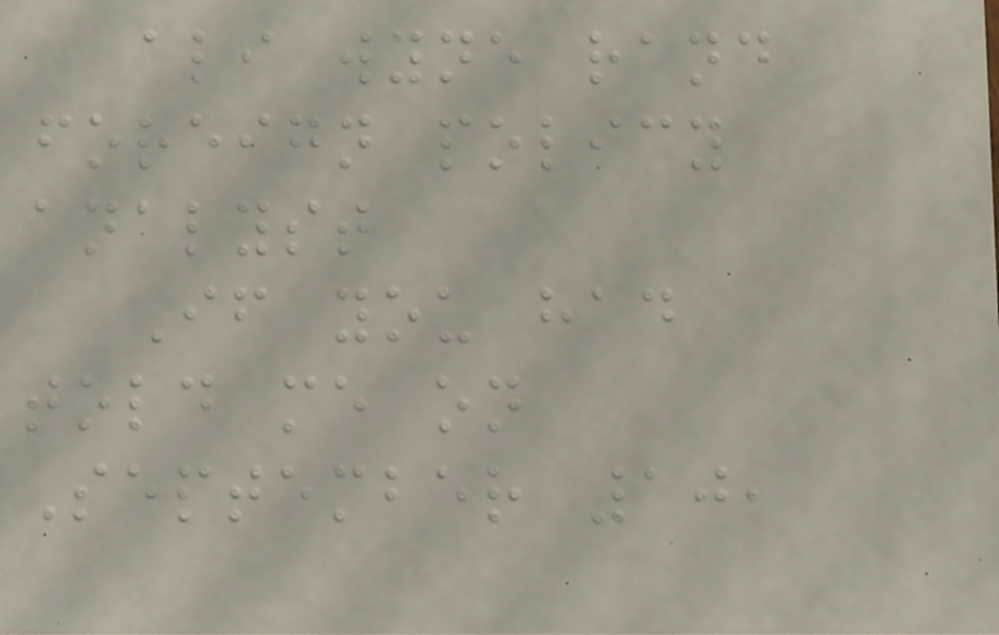ali wyne rand
foreign policy
analyst
If you had
told me on
September 10,
